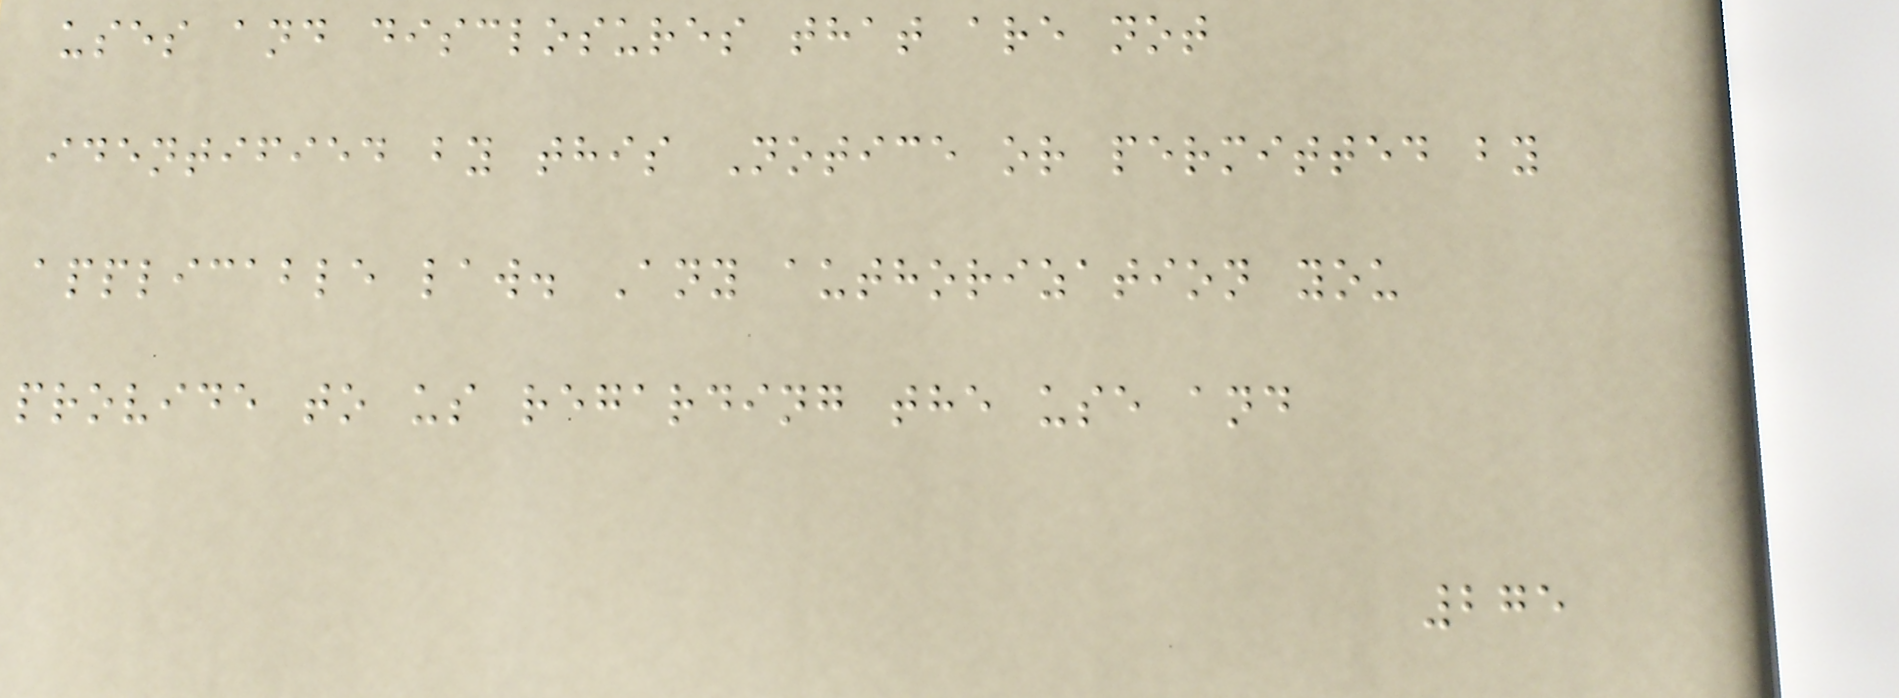uses and disclosures that are not
identified by this Notice or permitted by
applicable law. Any authorization you
provide to us regarding the use and
275
